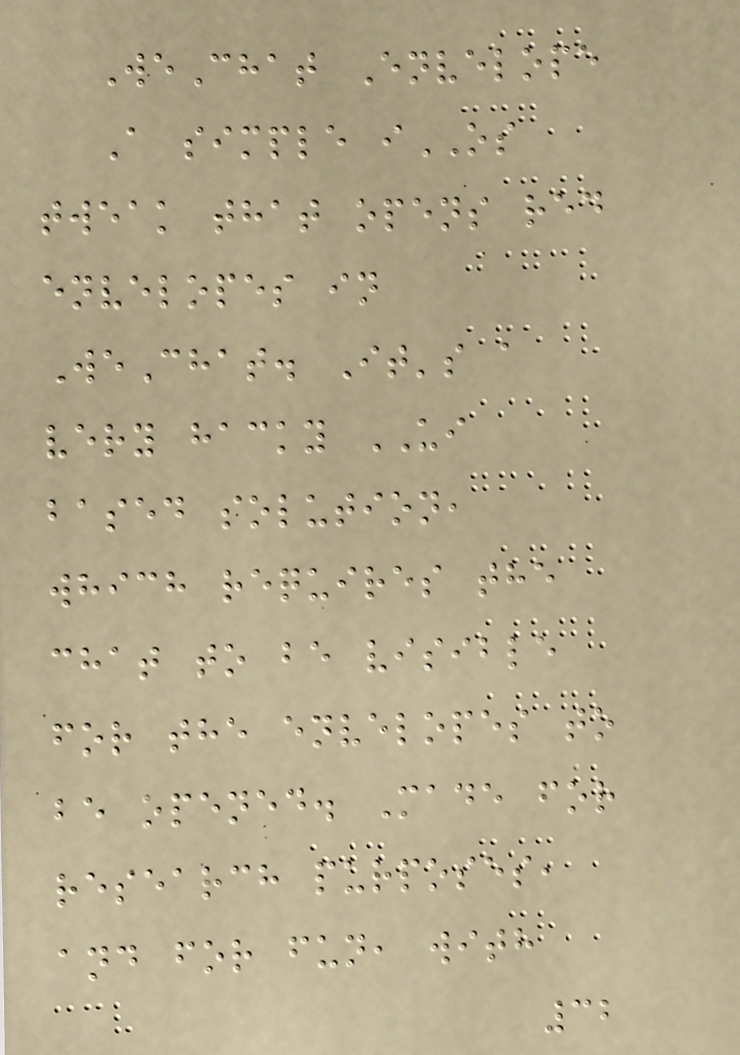WeChat Envelope
A simple iOS
tweak that opens red
envelopes in
WeChat. It's a
very hacky UI
based solution,
which requires the
chat to be visible
for the envelopes to
be opened. Made for
research purposes,
and for fun, with
32
